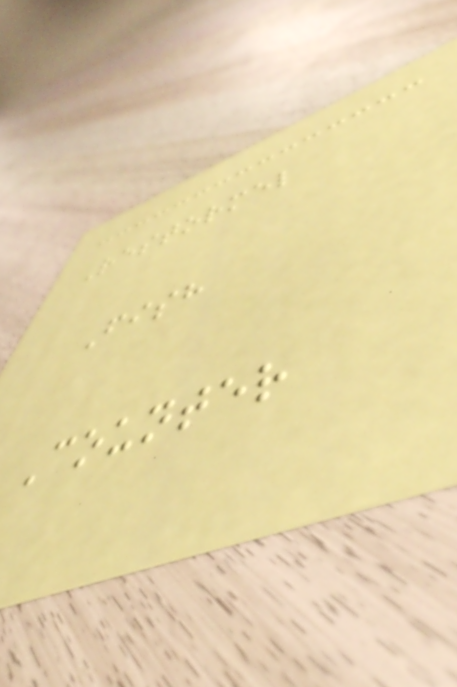Restormel
Fish
Counter
